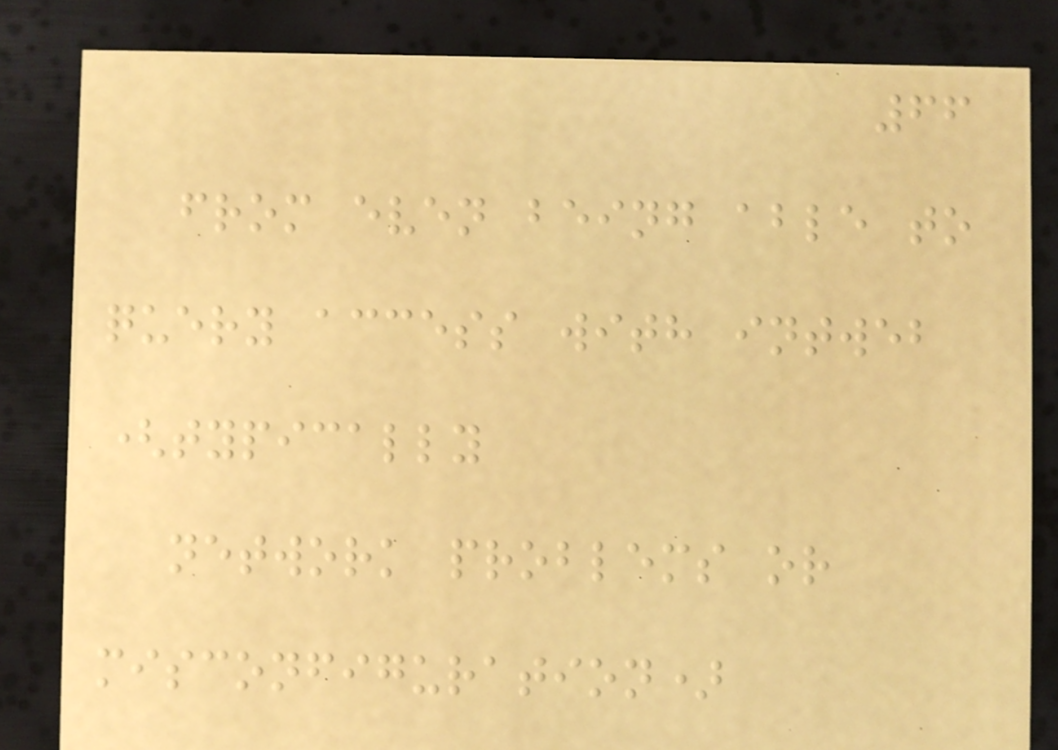66
from even being able to
query access with intweb
(typically
network problems or
misconfiguration)
